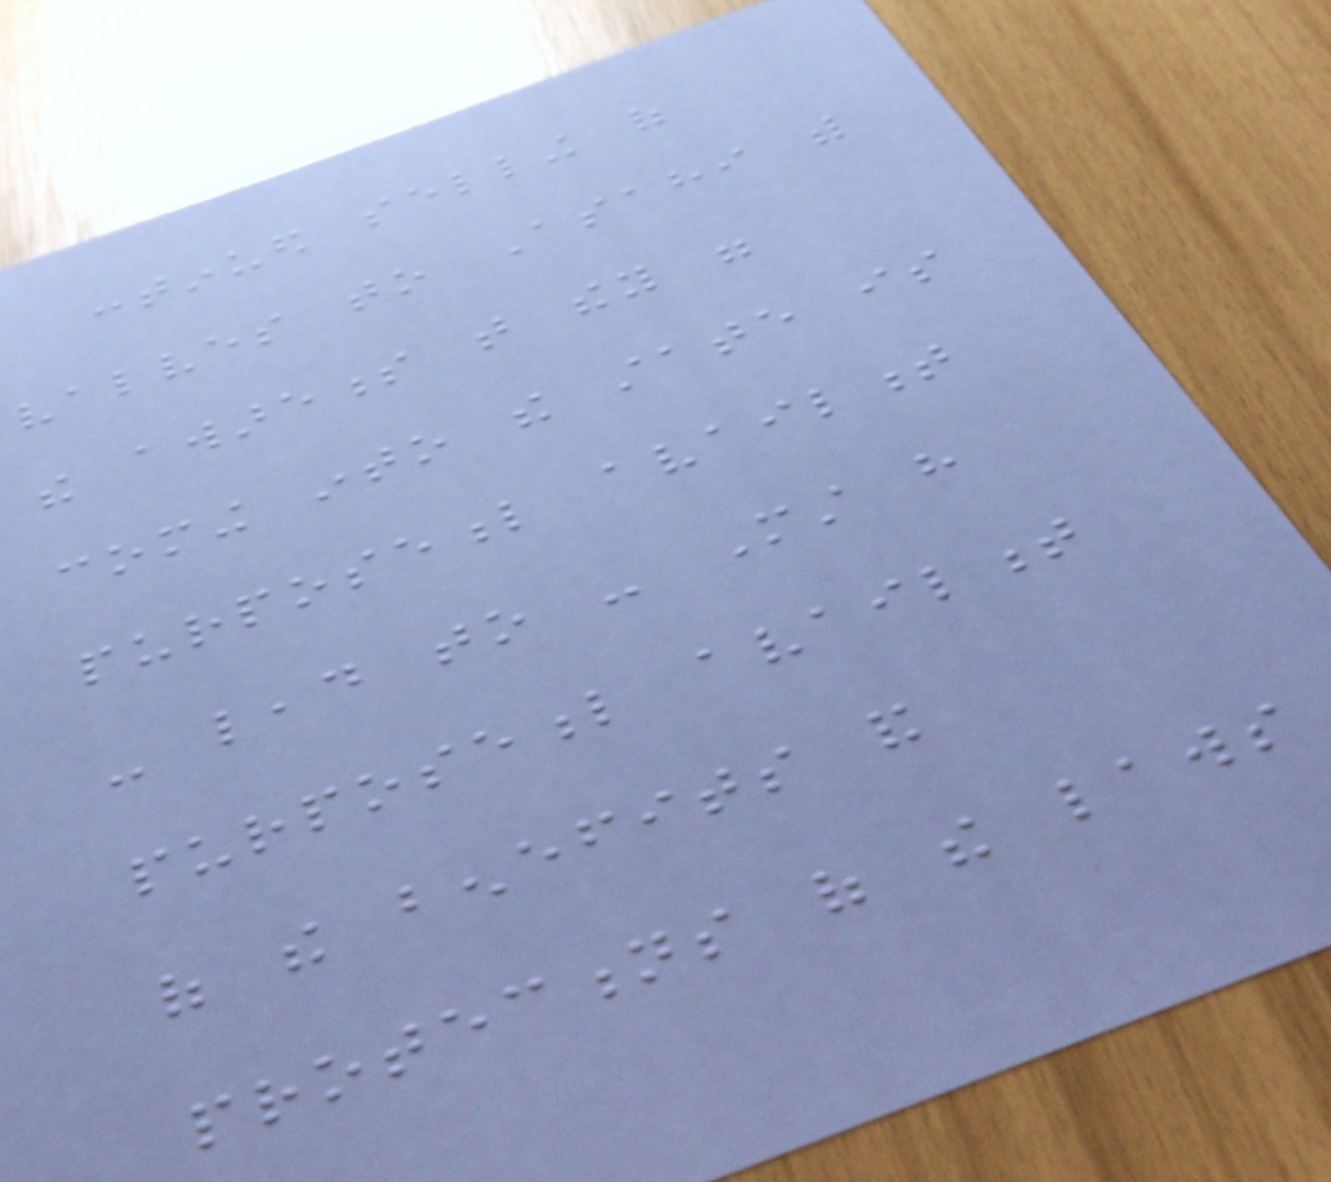continued selling of
valves to Asahi with
the awareness that they were
coming into the state is
purposeful availment
- lead to - Must have
purposeful availment
of the benefits and
protections of the laws
